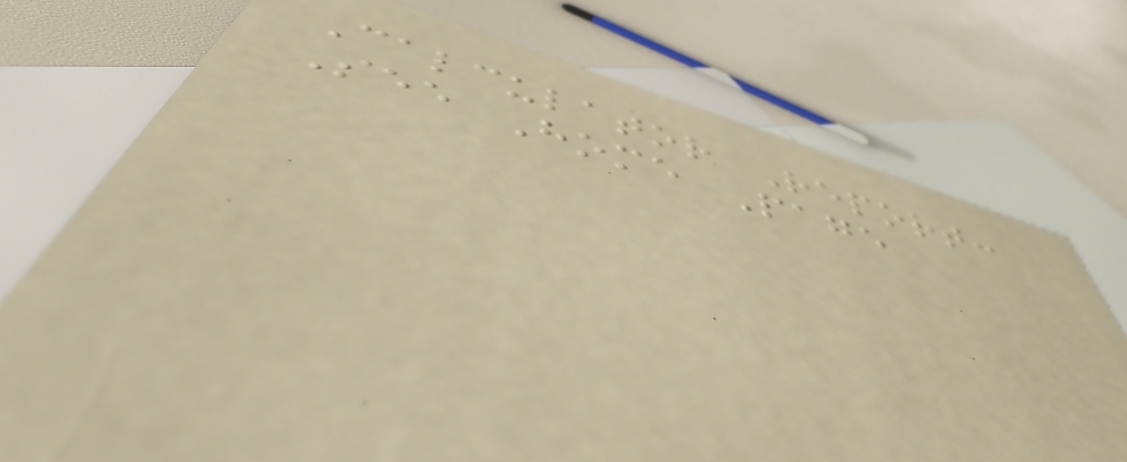Calculator Report:
See Home Page
